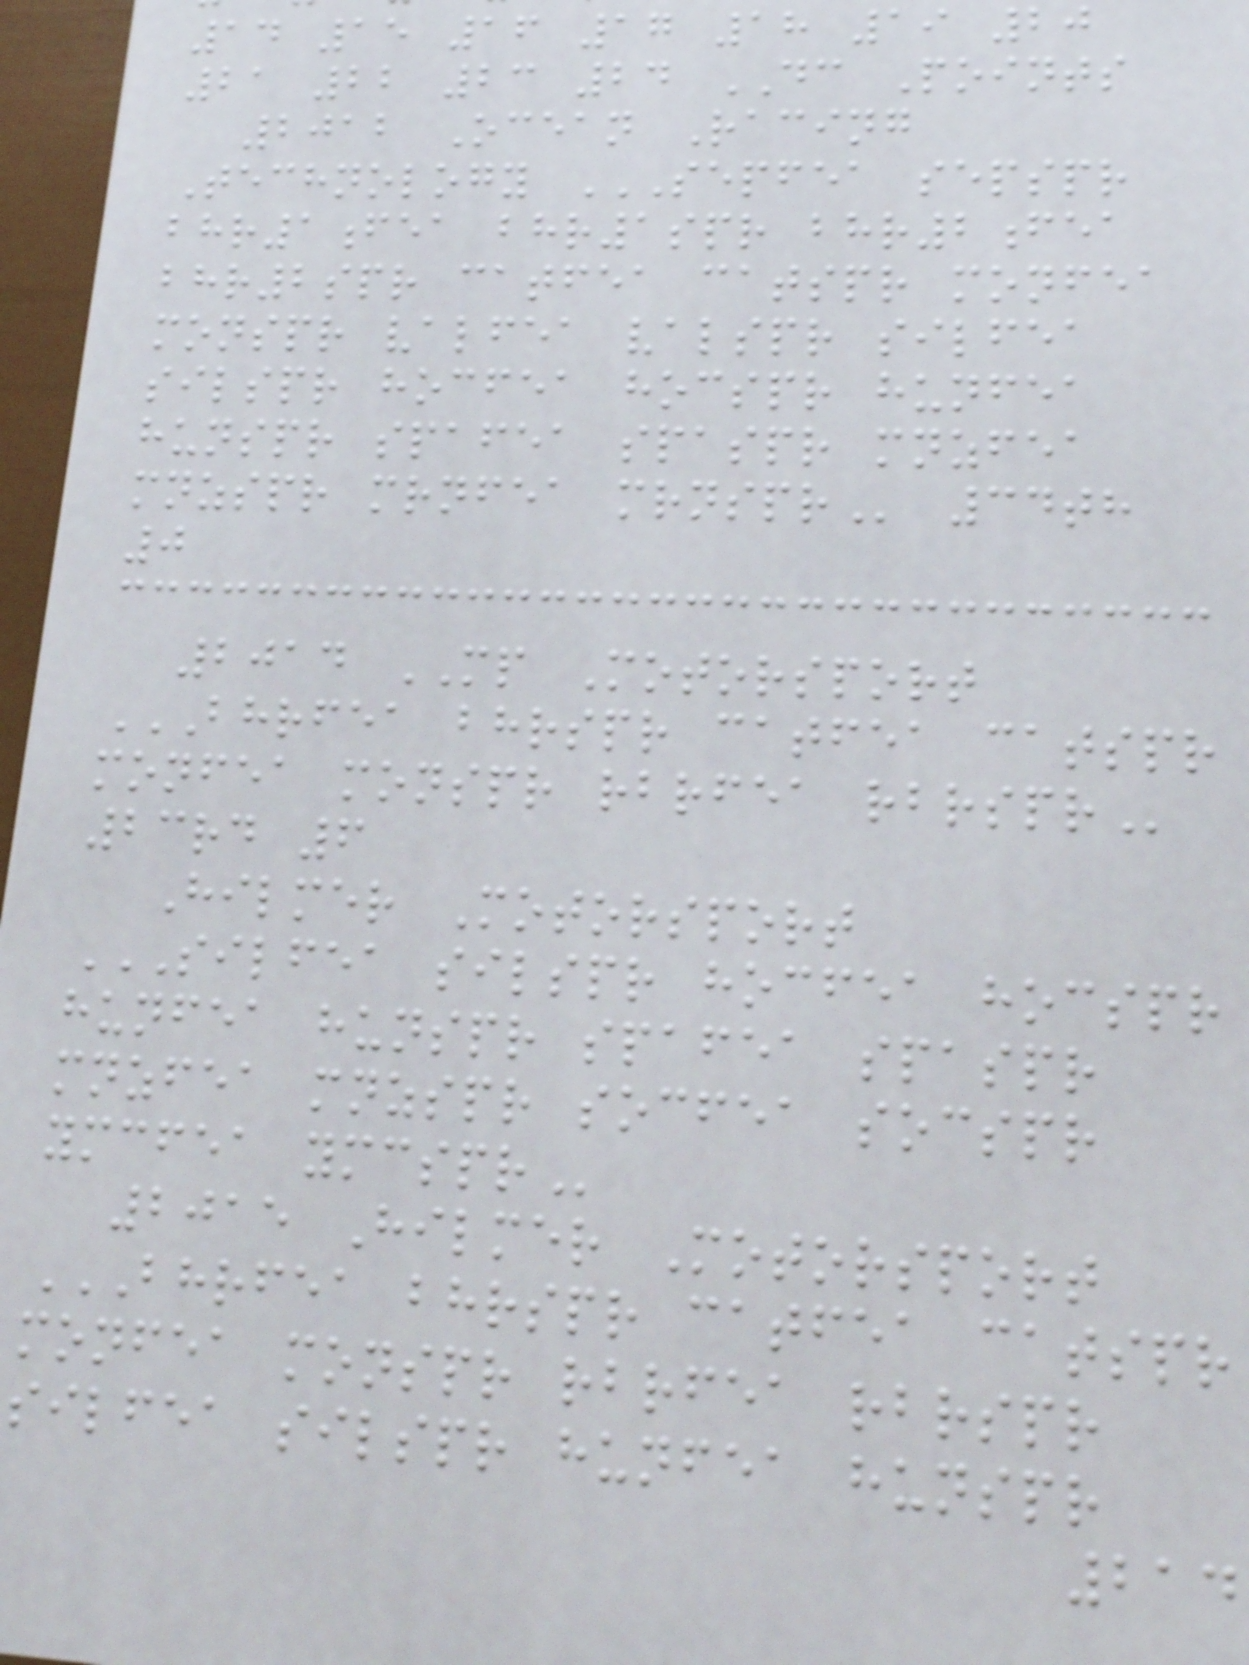14 15 16 17 18 19 20
21 22 23 24 DC Points
2012 Ocean Racing
Technology SEPFEA SEPSPR
bhr1fea bhr1spr bhr2fea
bhr2spr catfea catspr monfea
monspr valfea valspr silfea
silspr hocfea hocspr hunfea
hunspr spafea spaspr mnzfea
mnzspr mrnfea
0
2014 MP Motorsport
BHRFEA BHRSPR CATFEA CATSPR
monfea monspr rbrfea
23rd 6
Hilmer Motorsport
SILFEA SILSPR HOCFEA HOCSPR
hunfea hunspr spafea spaspr
mnzfea mnzspr socfea socspr
ymcfea
2015 Hilmer Motorsport
BHRFEA BHRSPR CATFEA CATSPR
monfea monspr rbrfea rbrspr
silfea silspr hunfea hunspr
214
